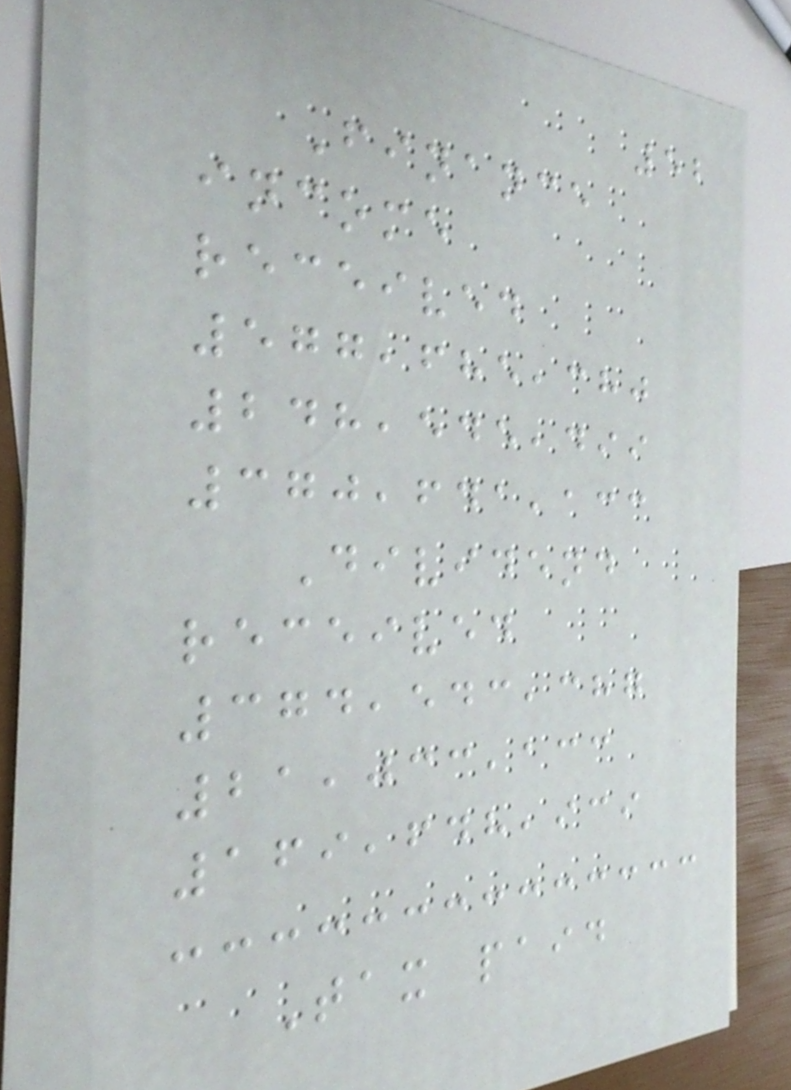52
Finance
income
received
577,685,380
248,545,499
370,641,133
Dividend
received
374,543,387
21,033,133
169,648,939
Tax paid
